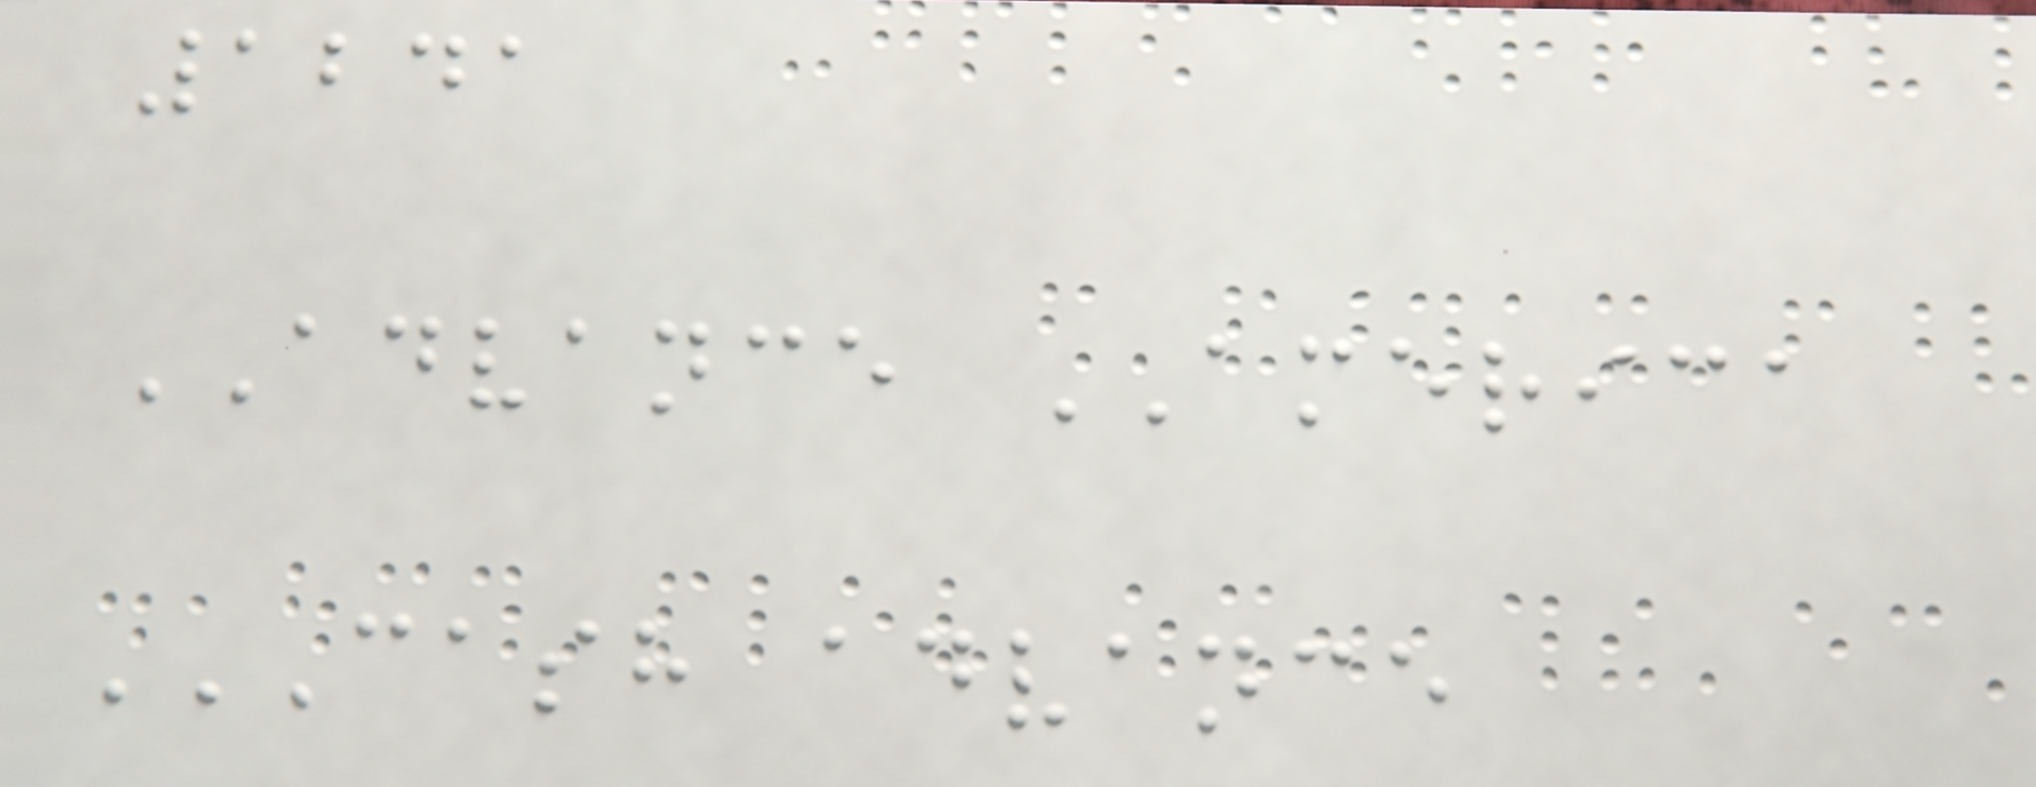1241
ADVANCE AMERICA
CASH ADVANCE
